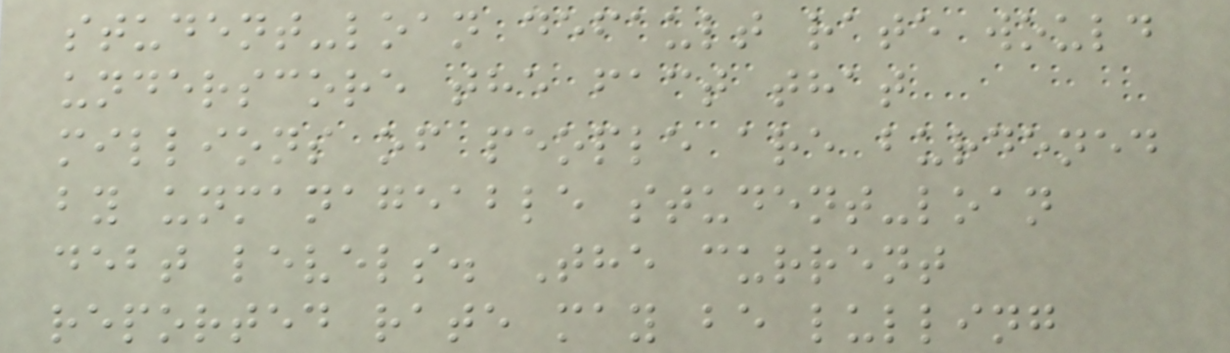student-loan default rate would
underscore the fact that
millions of people are burdened
by unmanageable student-loan
debt levels. The current
reported rate may be lulling
